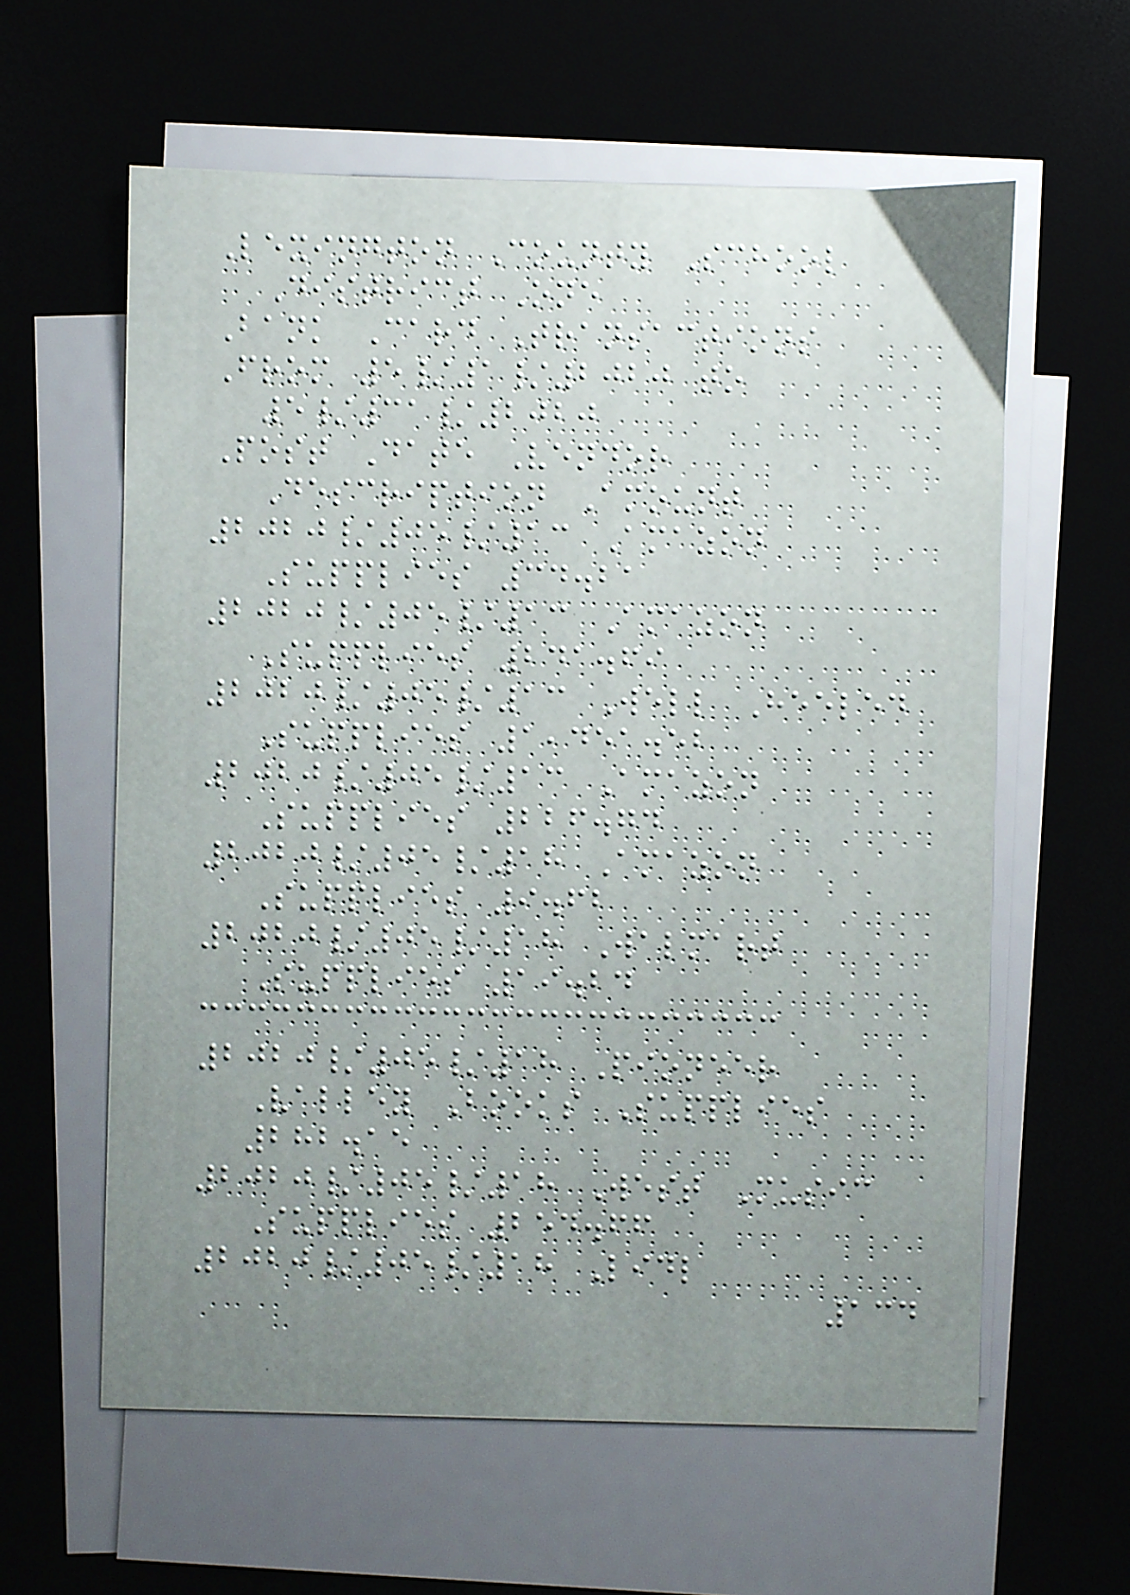Lexington County School
District One
Bank Card Transactions
From 5/1/2020 to
5/31/2020
Post Date Vendor
Description Amount
2020/05/13 Amazon
Supplies 34.21
2020/05/13 Amazon
Supplies 241.69
2020/05/13 Well Heeled
Supplies 1,451.52
2020/05/13 Amazon
Supplies 226.74
2020/05/18 Amazon
Supplies 9.62
2020/05/18 Walmart
Supplies 19.24
2020/05/18 Pioneer
Valley Books Supplies
282.15
2020/05/18 West Music
Supplies 254.66
2020/05/18 Lidl
134
